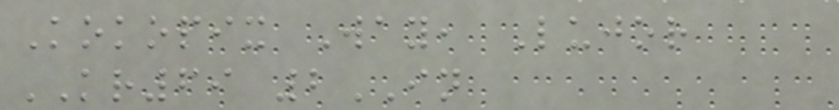Kokopix Way, Lujor
KR69 2IN
